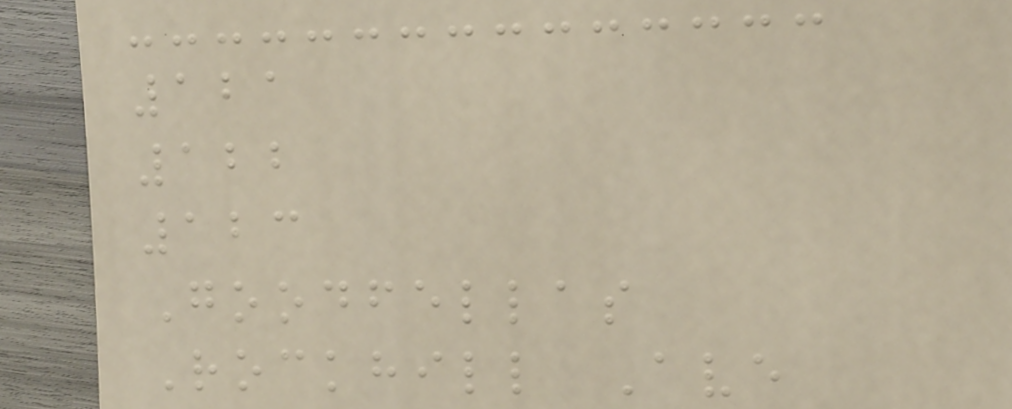121
122
123
Goodfellas
Rockhill Ave
